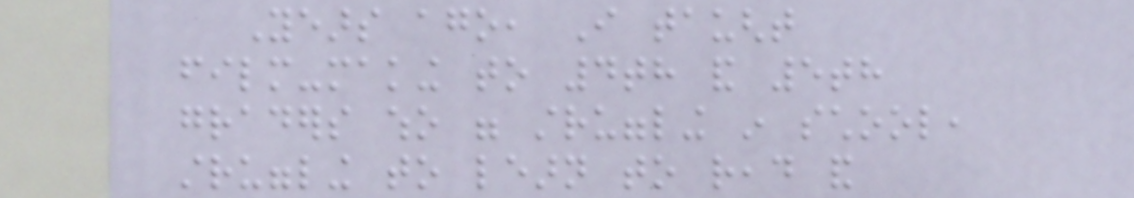Years ago, I taught
film-making to 4th and 5th
graders who were struggling in school,
struggling to learn to read and
